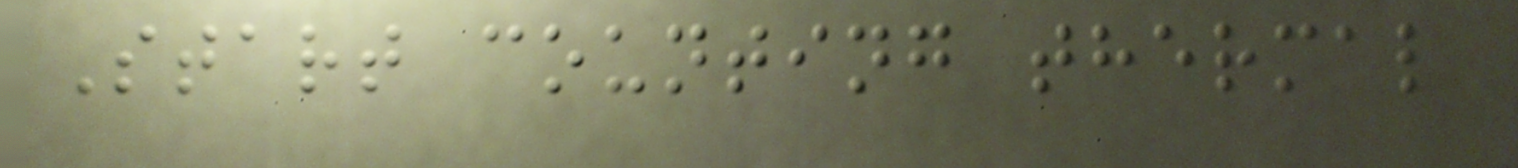Start counting thermal
